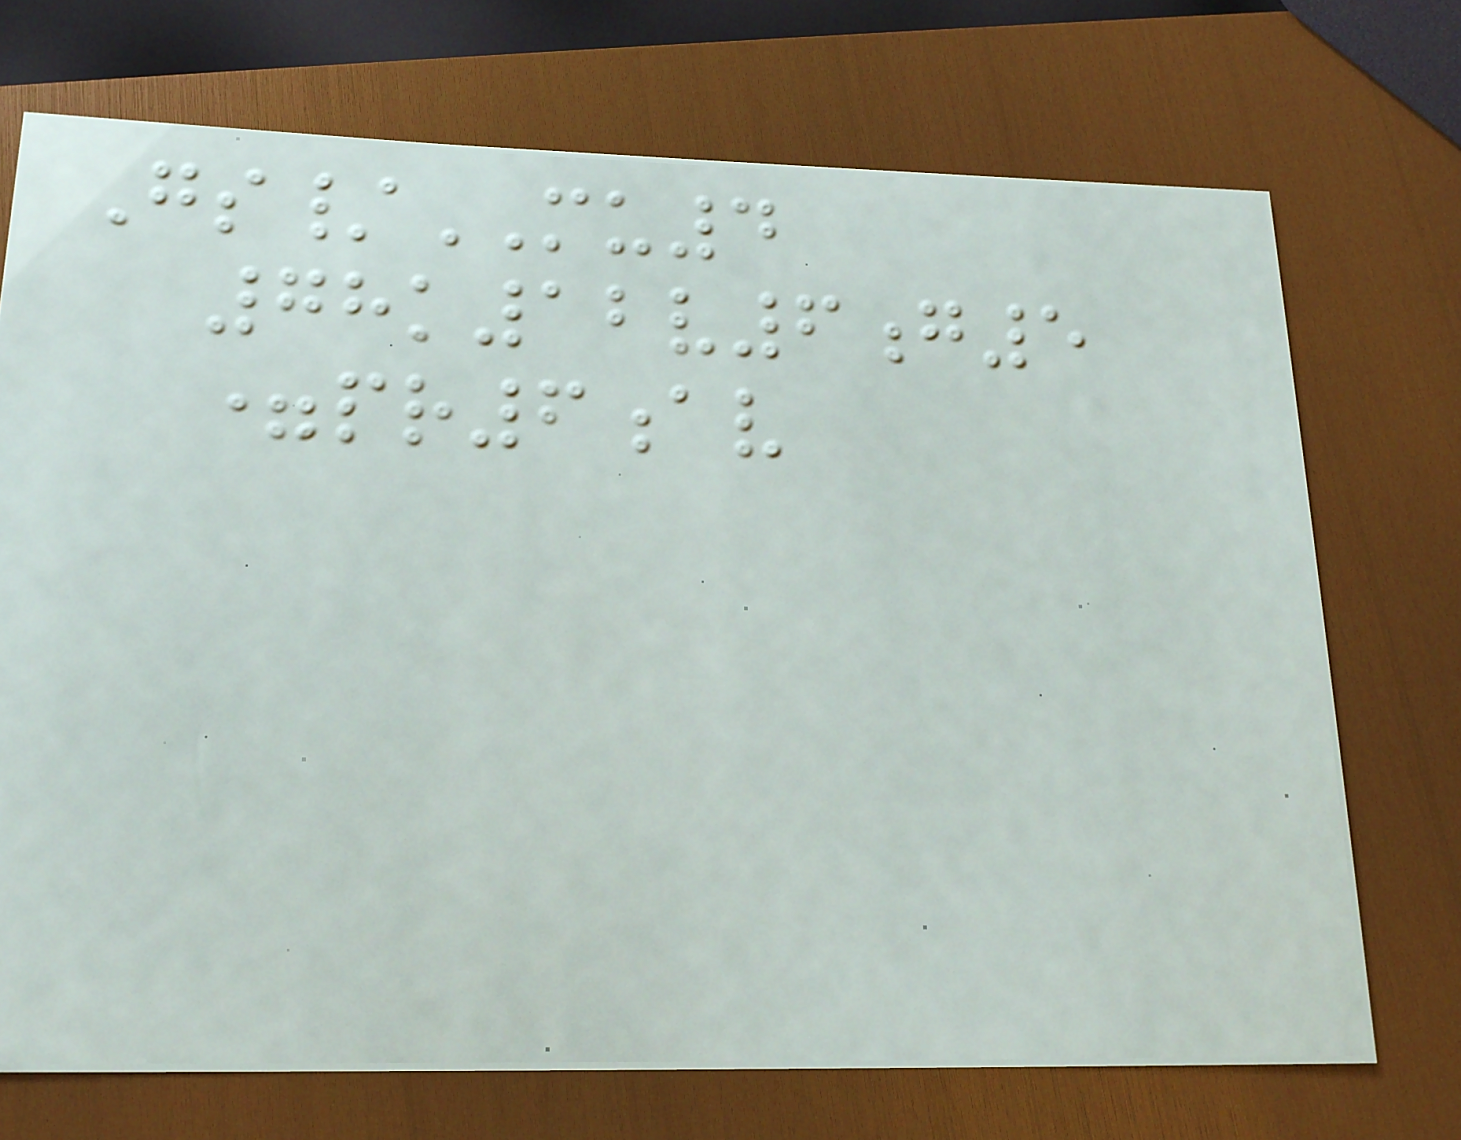Gs/MU4
78k12v6g5
=pr6av
